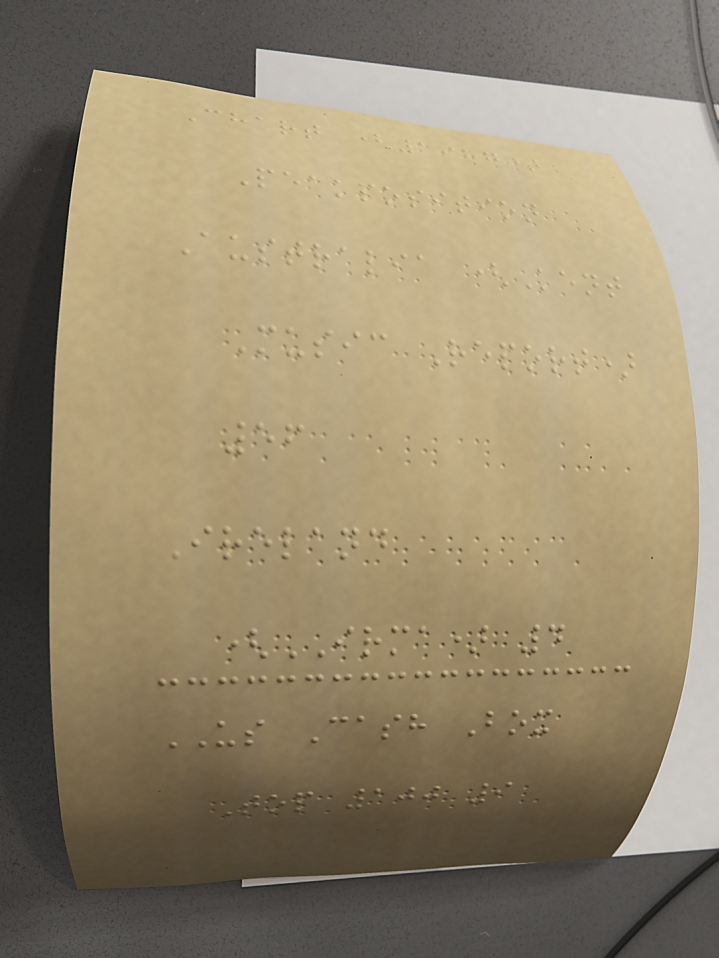Chart (1987)
Peakposition
Australia (Kent
Music Report)
56
Ireland
(IRMA) 4
US Cash Box
Top 100 9
